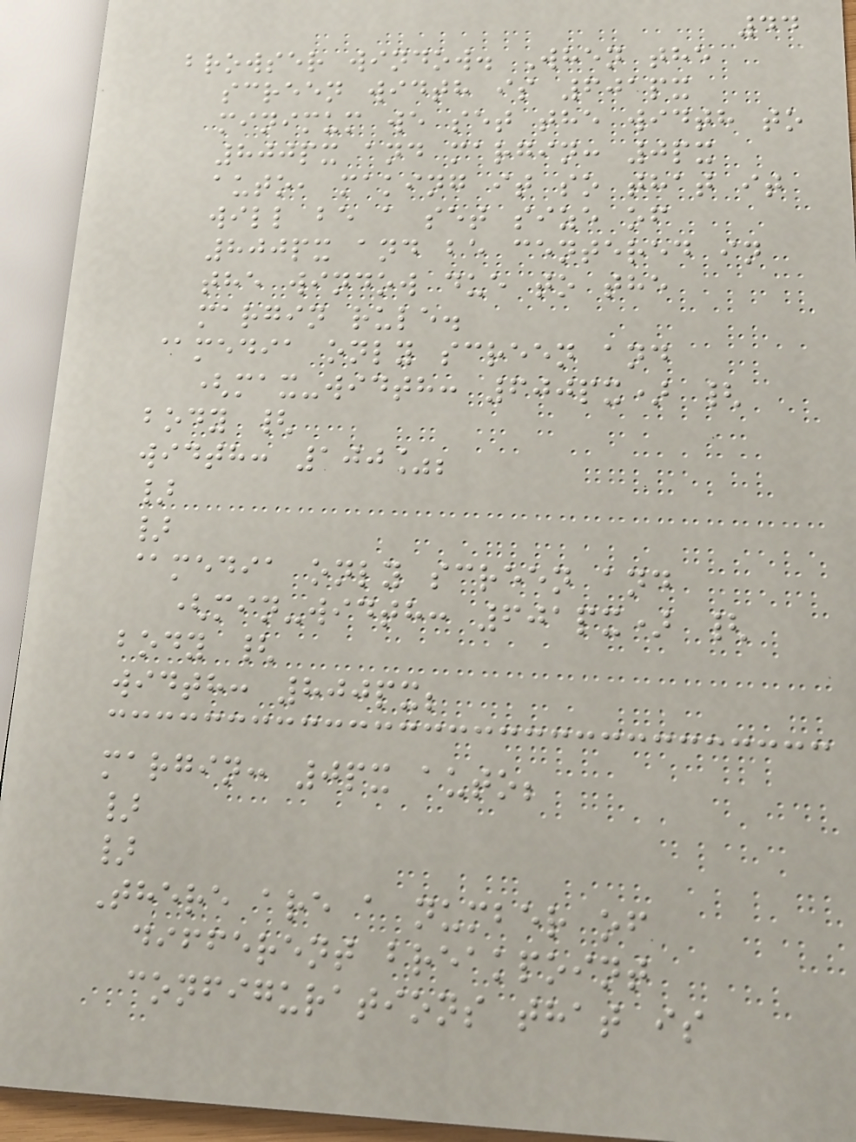44
browser window. When the
screen width is 601px
minimum we set the width to
800px and margin: 0px
auto, making it so that it
will be a set size of
800px and be centered in
the window due to the
margin rule.
@media only screen and
(max-width: 600px) {
body {
width: 100%;
}
}
@media only screen and
(min-width: 601px) {
body {
width: 800px;
margin: 0px auto;
}
}
There are a number of
different breakpoint
configurations that is
